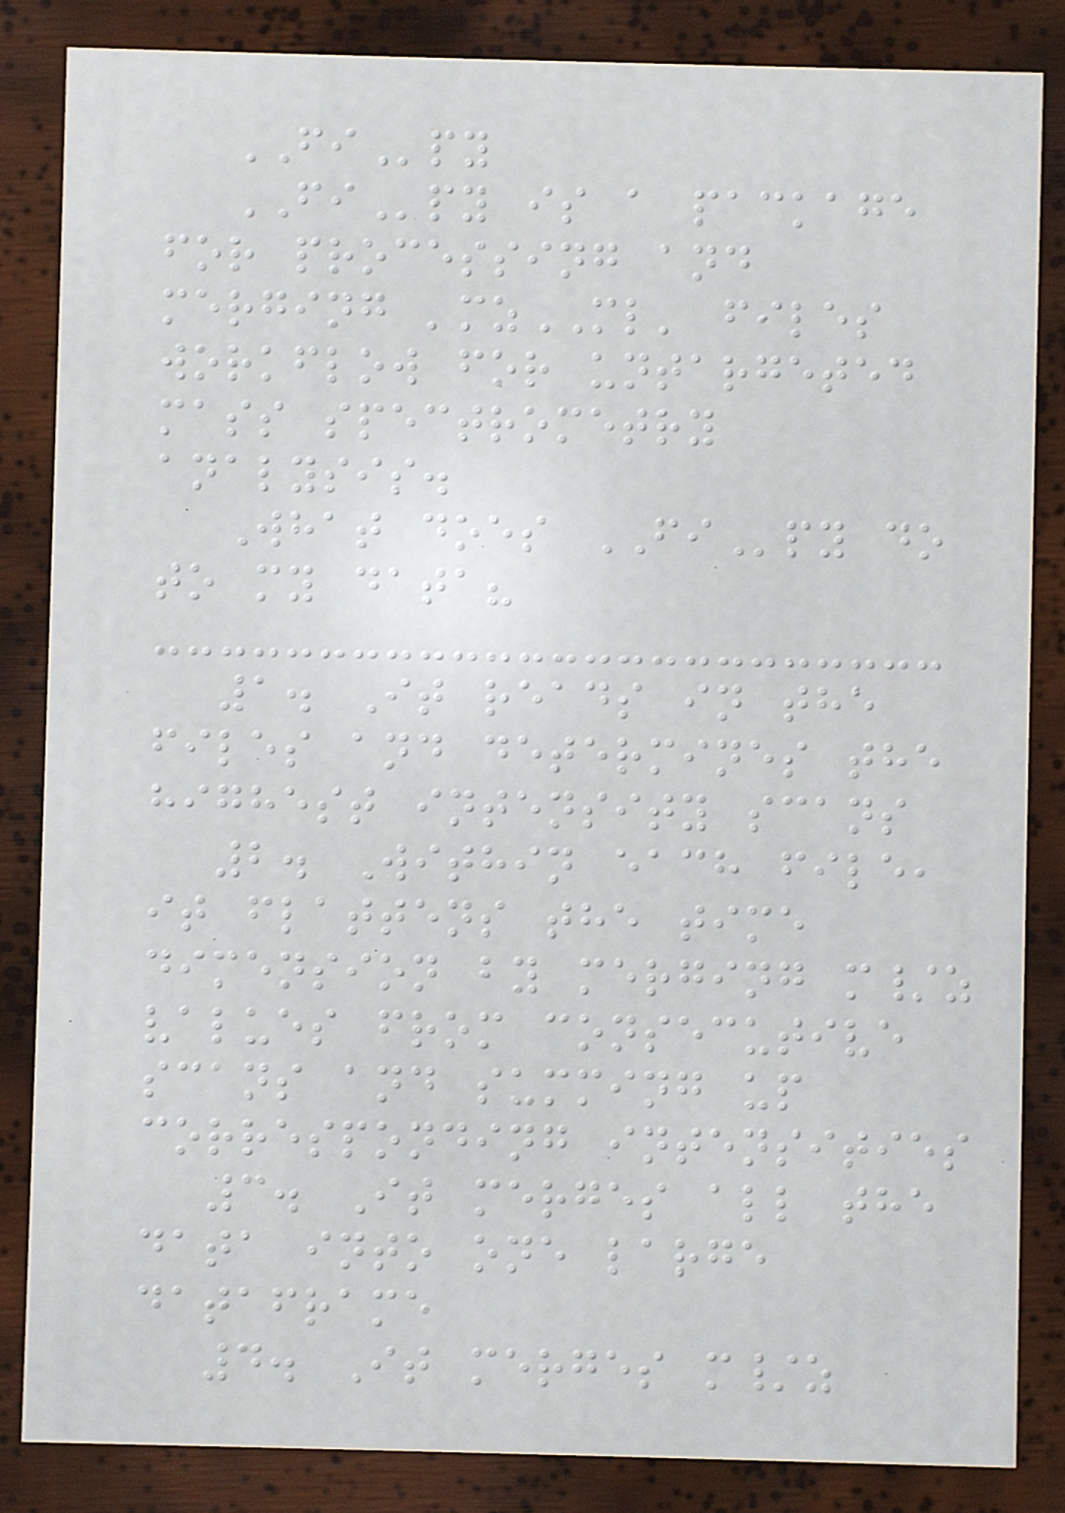FIpy
FIpy is a package
for processing and
merging 'mzML' files
workflow for untargeted
mass spectrometry
analysis.
What does FIpy do
to my data?
1. It reads in the
files and determines the
highest intensity scans
2. Within each file,
it flattens the time
dimension by merging m/z
values from consecutive
scans and summing up
corresponding intensities
3. It merges all the
data into one large
dataframe
4. It merges m/z
